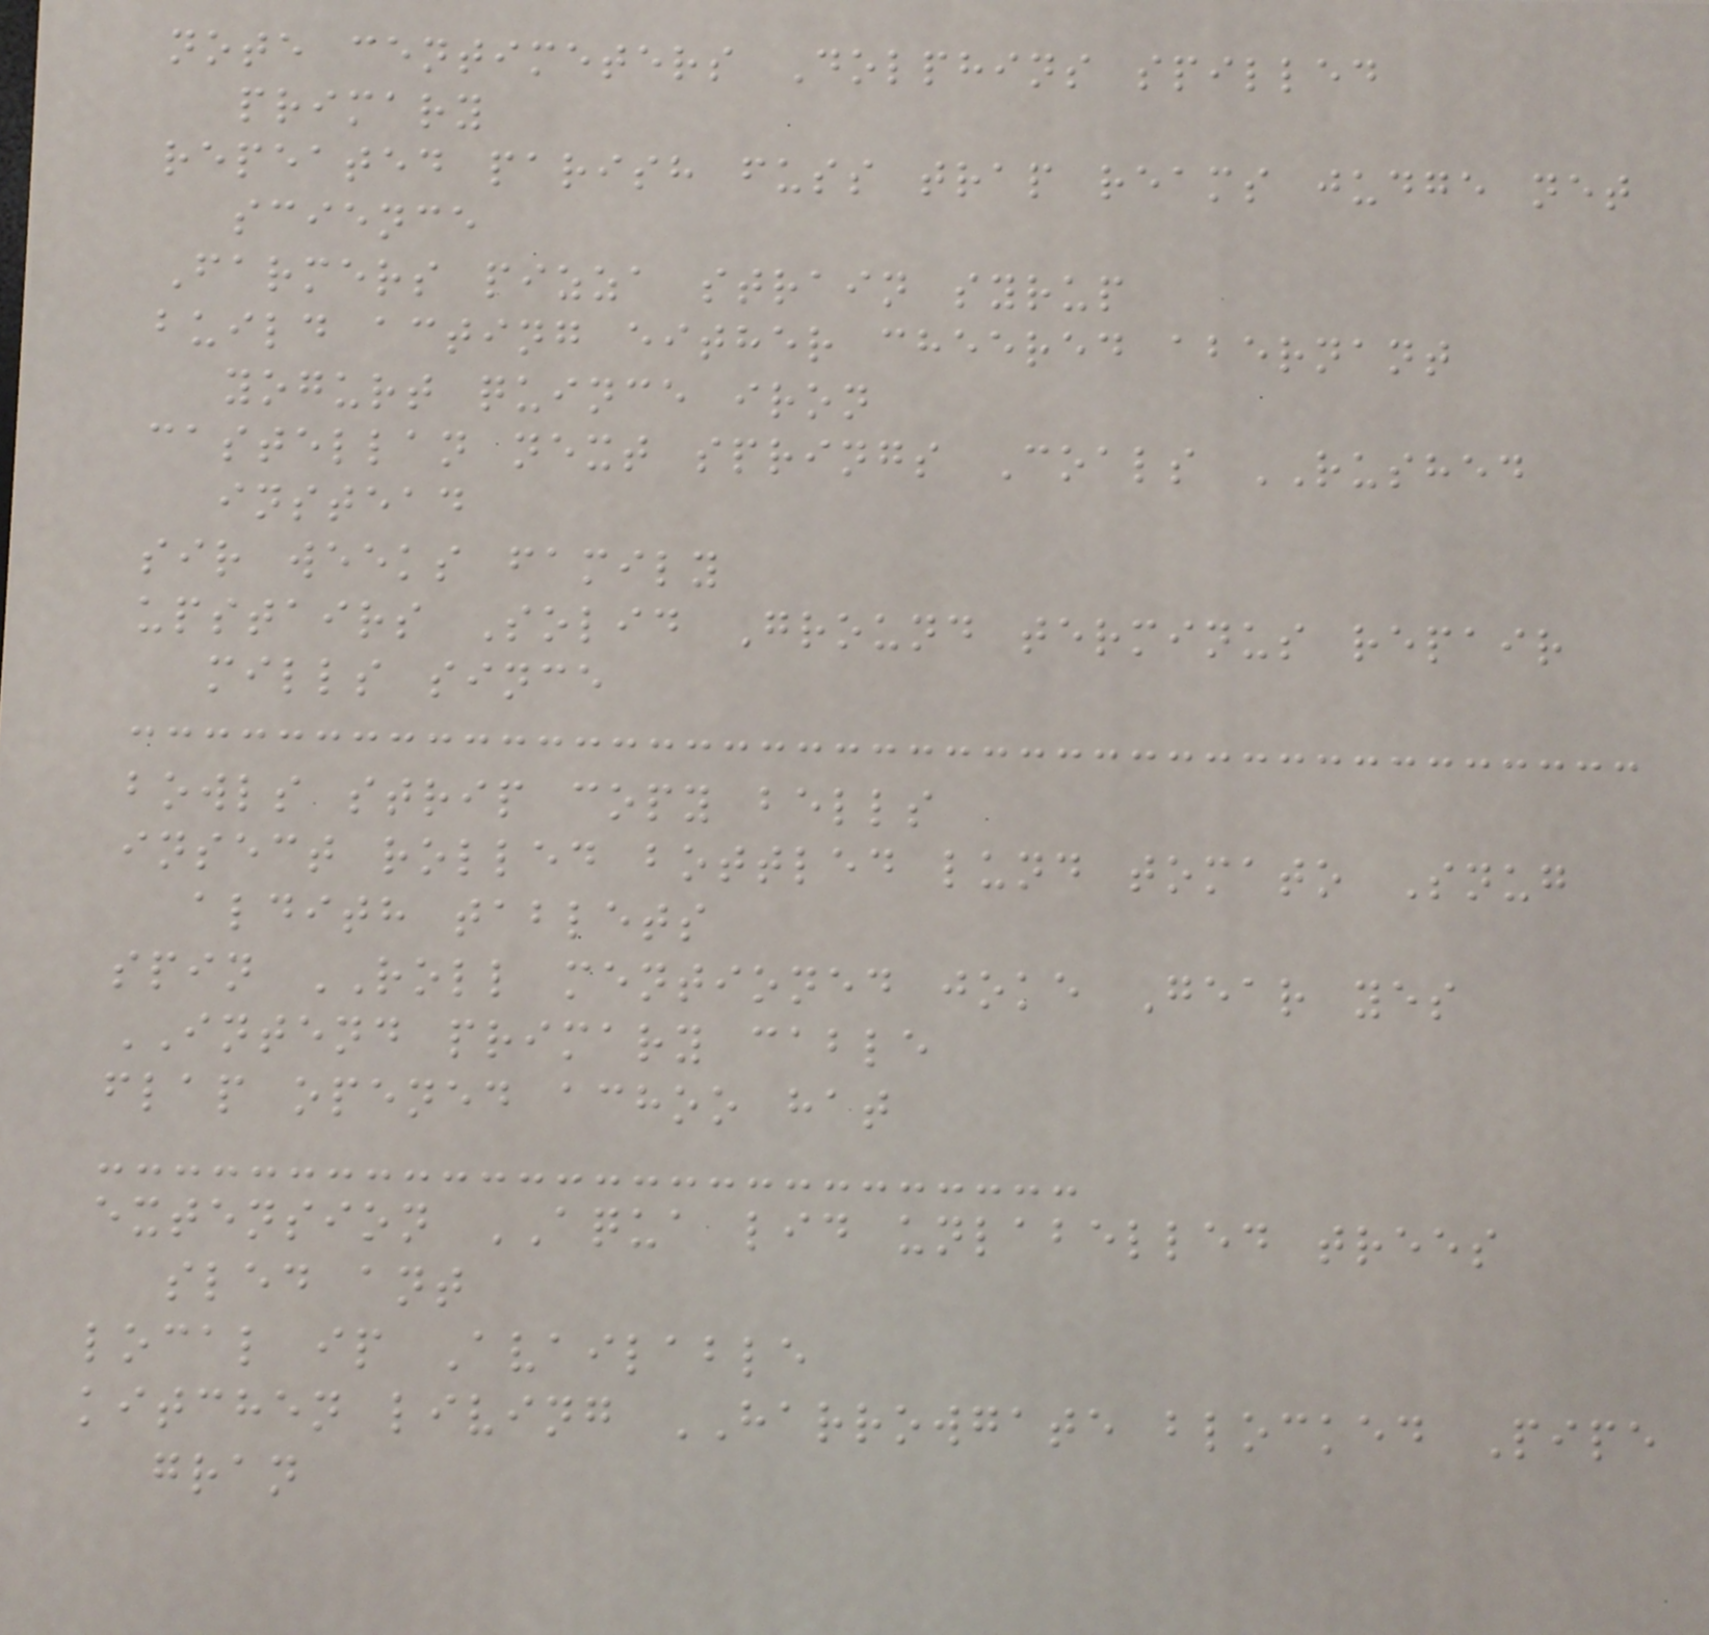note centimeters Dolphins spilled
primary
repeated parish fuss trap reams judge net
science
Farmers pizza strain syrup
build acting either cheered abernant
yogurt quince iron
castellan next springs Coals RUSHED
instead
sir weeks family
upstairs Solid Ground terminus repair
mills since
bowls strip copy bells
insect rolled bottled lund tomato Snug
aldith tablets
spin ROLL mentioned joke Gear yes
INTEND primary cable
flap opened achoo hat
extension AQUA lid unlabelled trees
sled ant
local ip Available
kitchen living HARROWGATE blocked Pipe
gran
